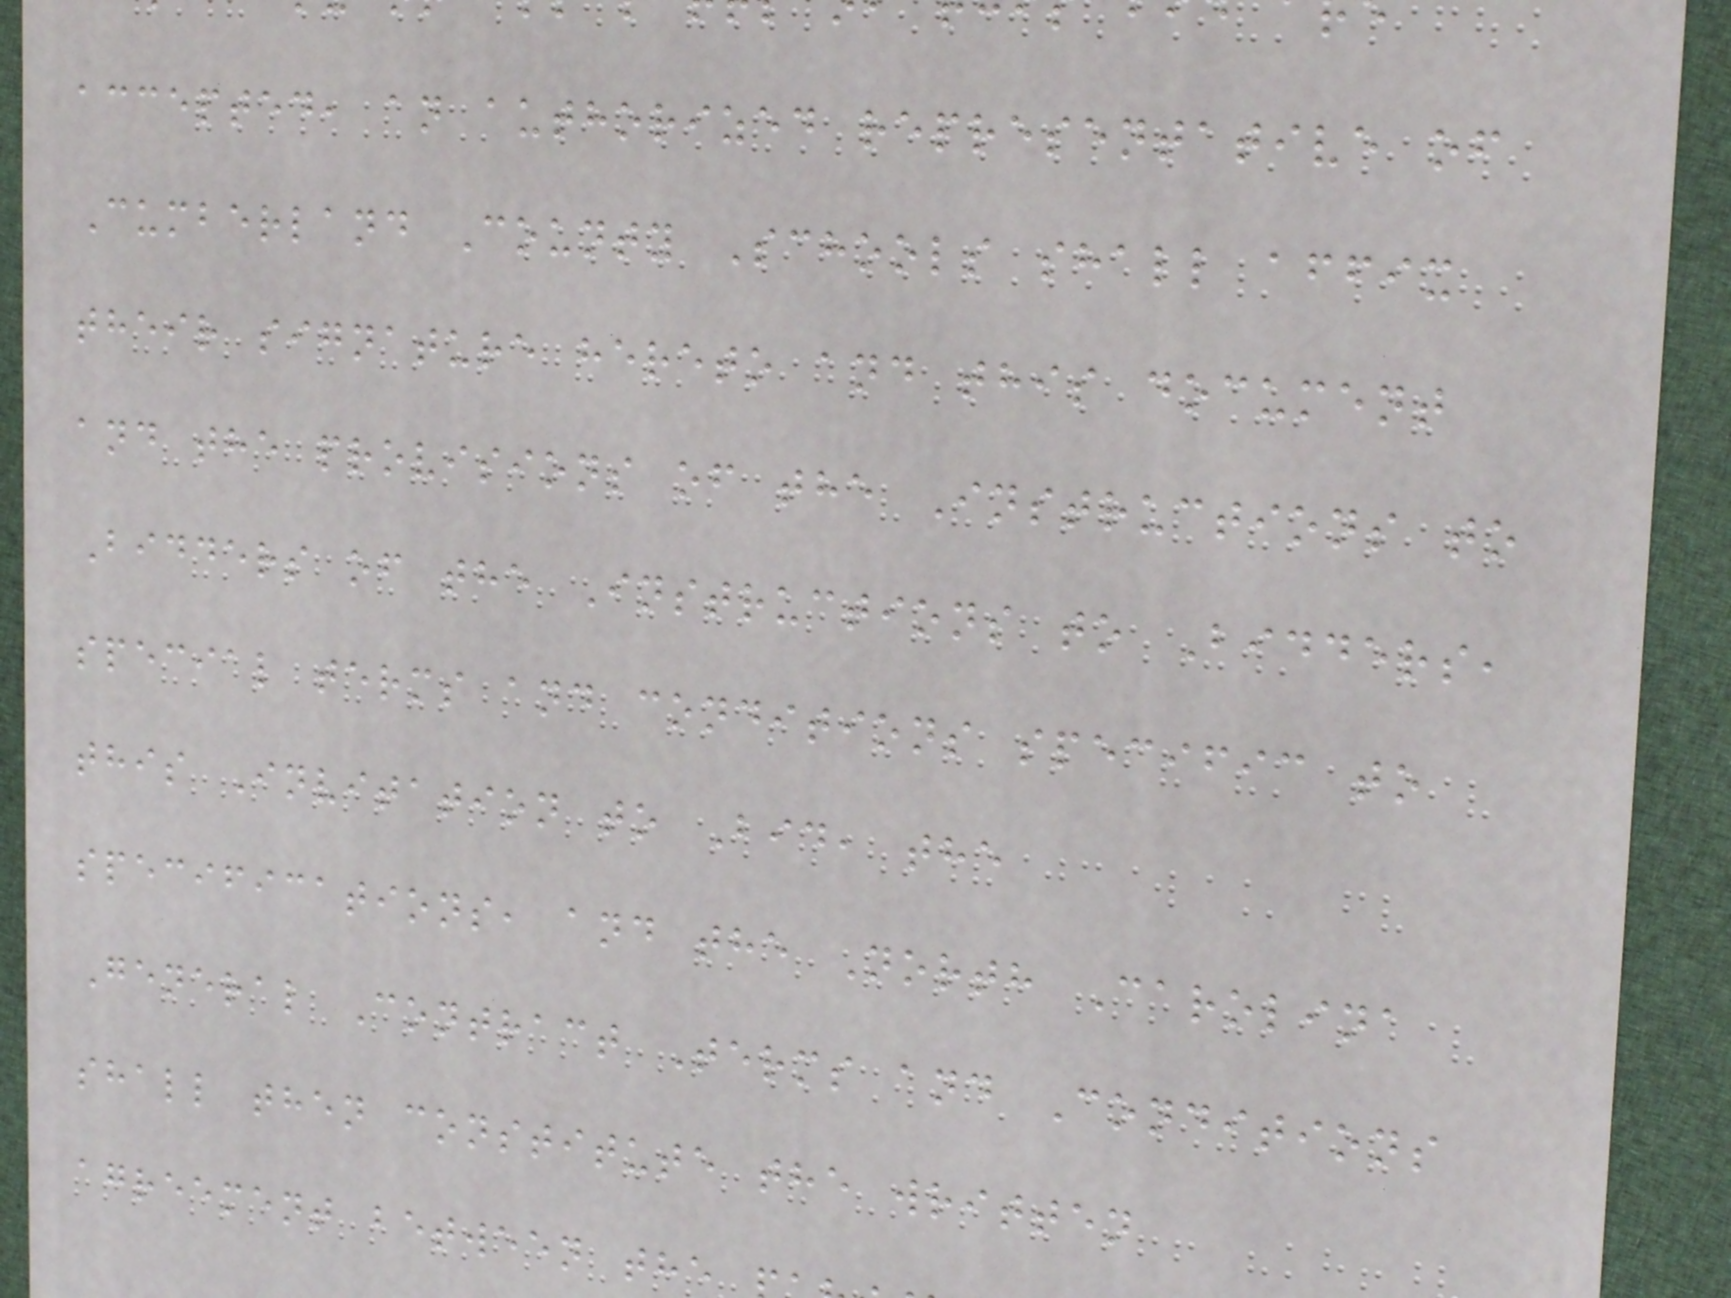accepted, an authorized representative of
Cumberland County Schools shall affix
their signature hereto and this document
and the provisions of the Instructions to
Bidders of the Instructions to Bidders,
special terms and conditions specific to
this Invitation to Bid, the
specifications, and the North Carolina
General Contract Terms and Conditions
shall then constitute the written
agreement between the
